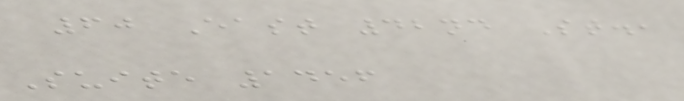60 East 42nd St.,
Suite 1456
